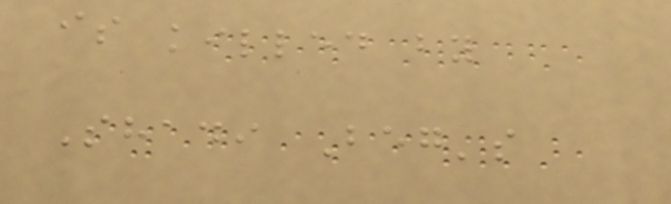is killed by
Shadi Beg's
